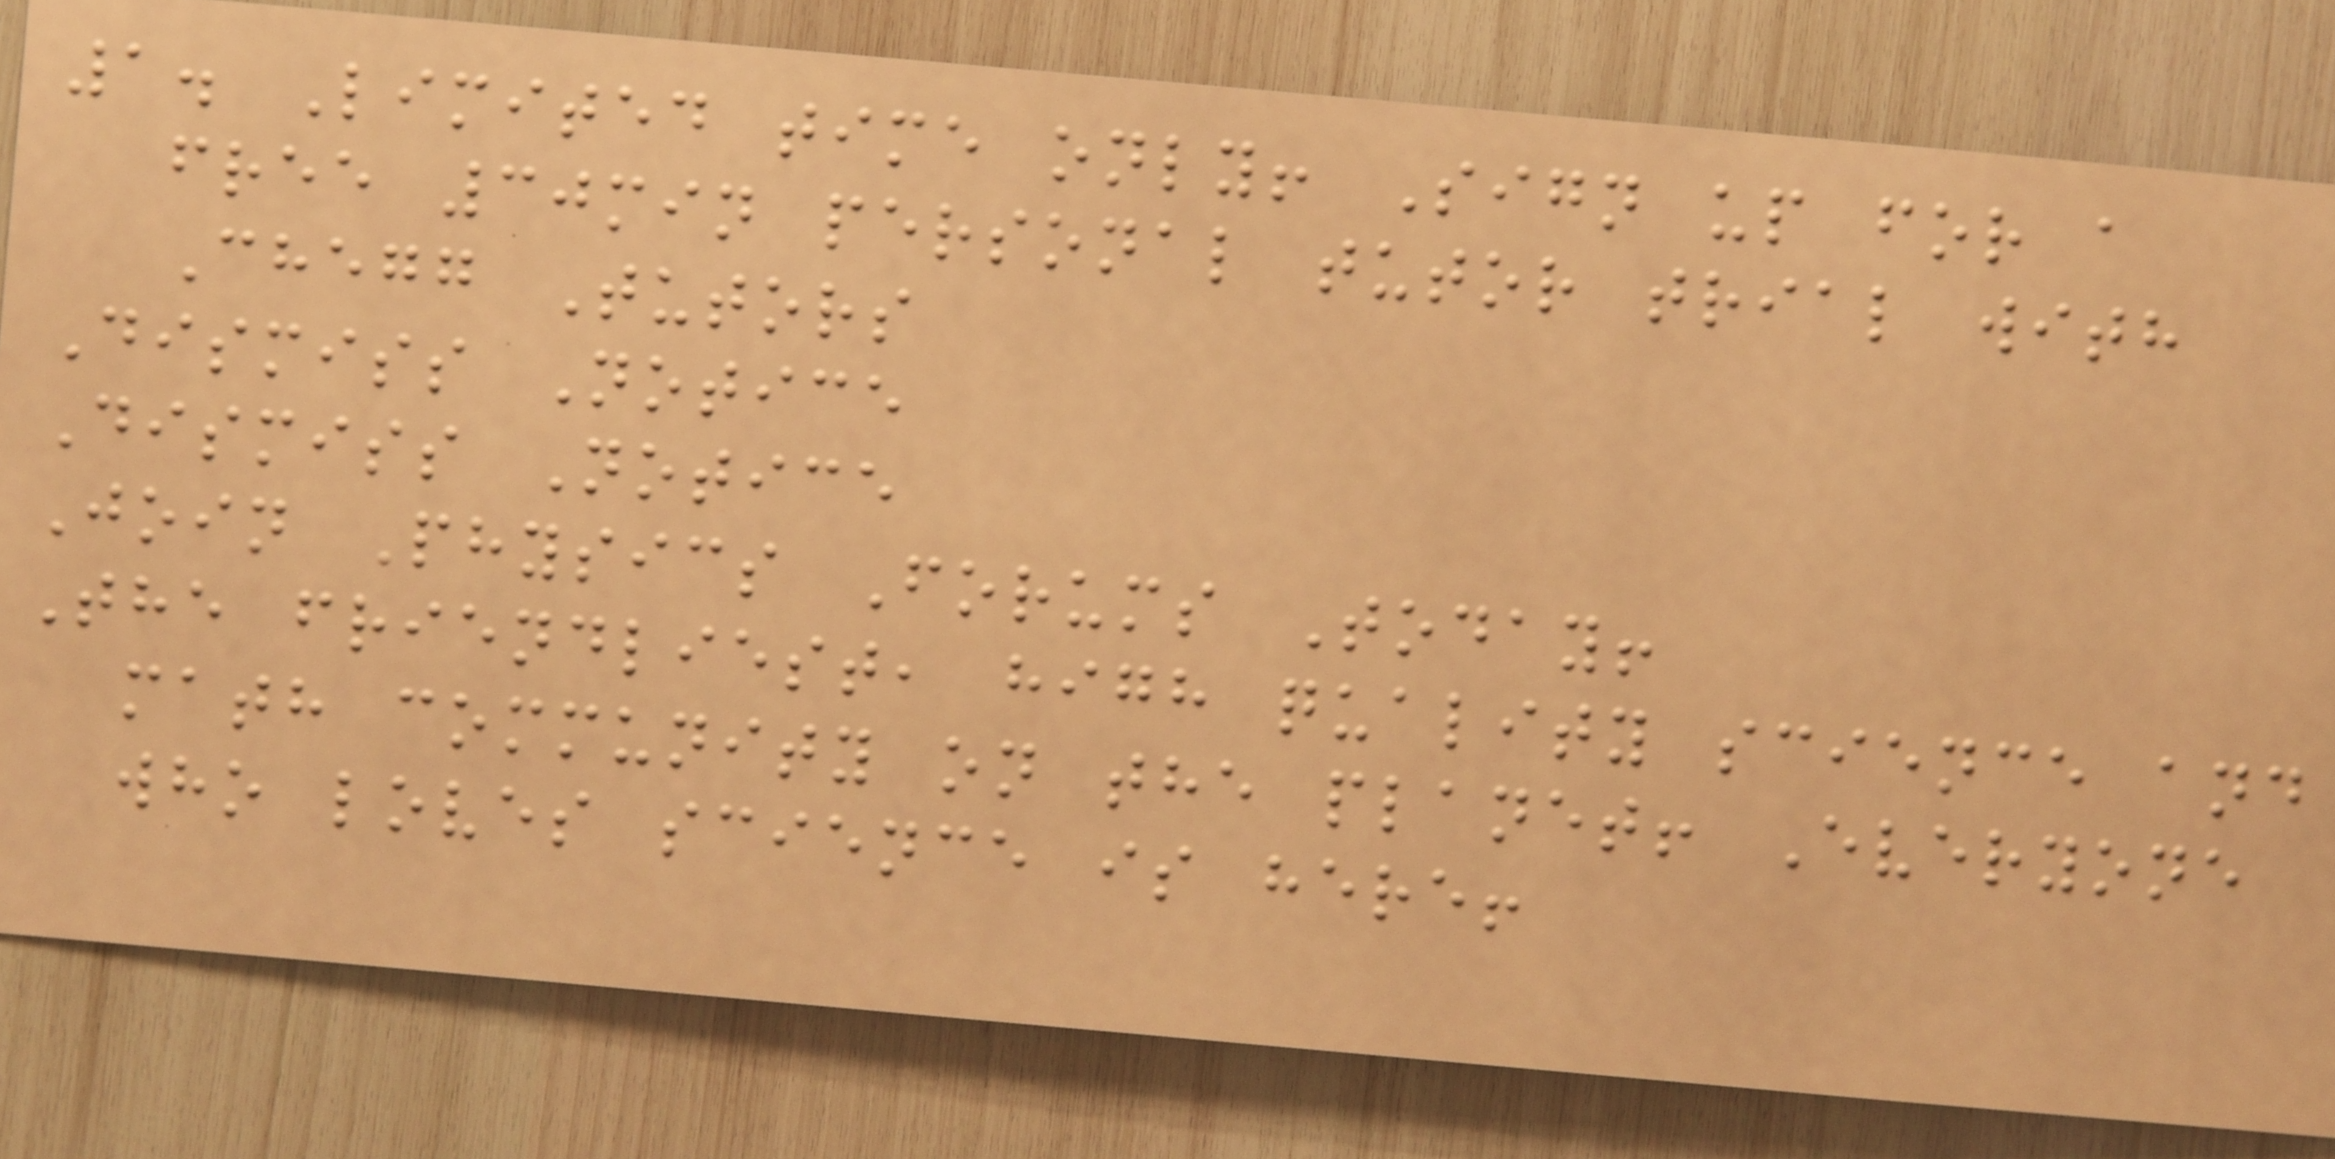1. Limited time only! Sign up for a
free 30min personal tutor trial with
Chegg Tutors
Dismiss Notice
Dismiss Notice
Join Physics Forums Today!
The friendliest, high quality science and
math community on the planet! Everyone
who loves science is here!
